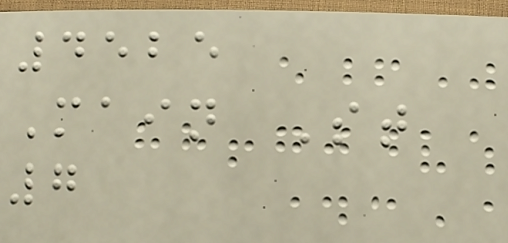4525
Main St
7
